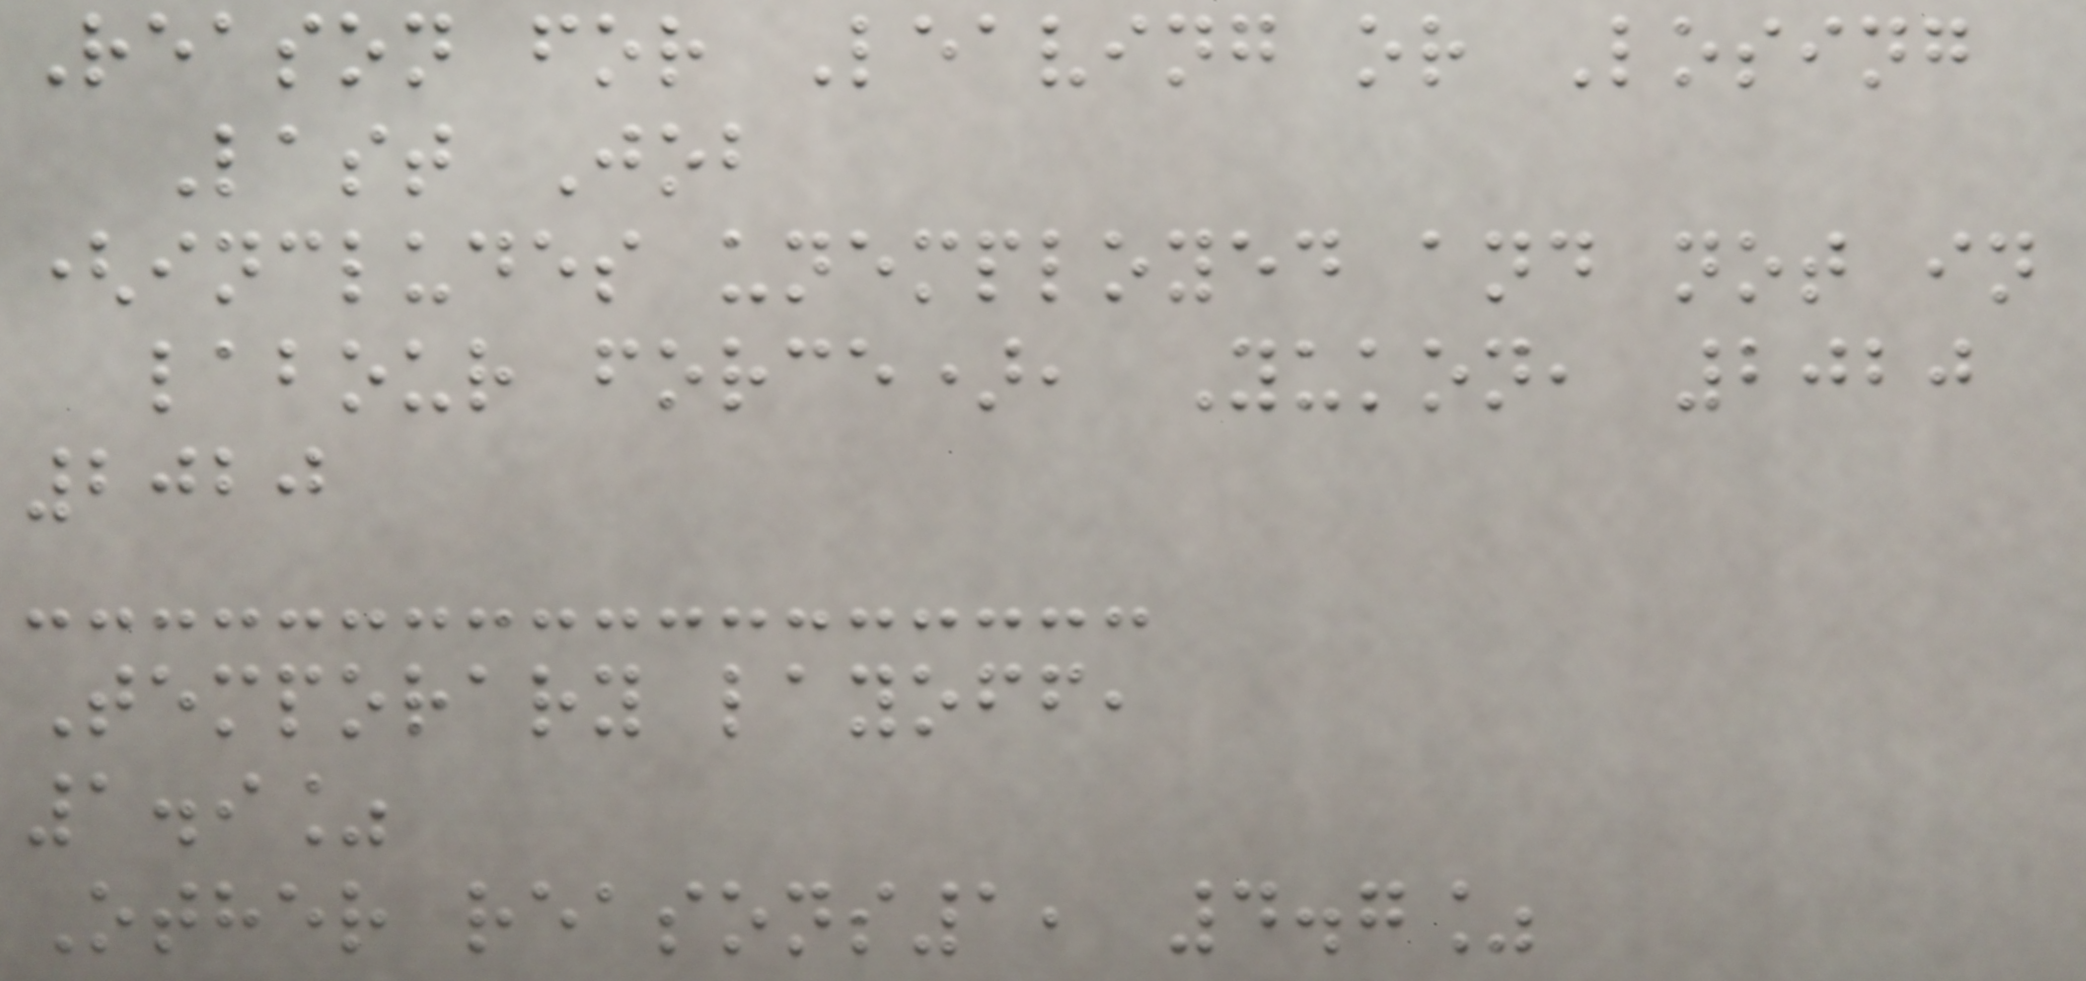Reason for Leaving or Losing
Last Job
(includes unemployed and not in
labour force), Yukon, 2020
2020
Temporary layoff,
1.9%
Other reasons1, 4.7%
